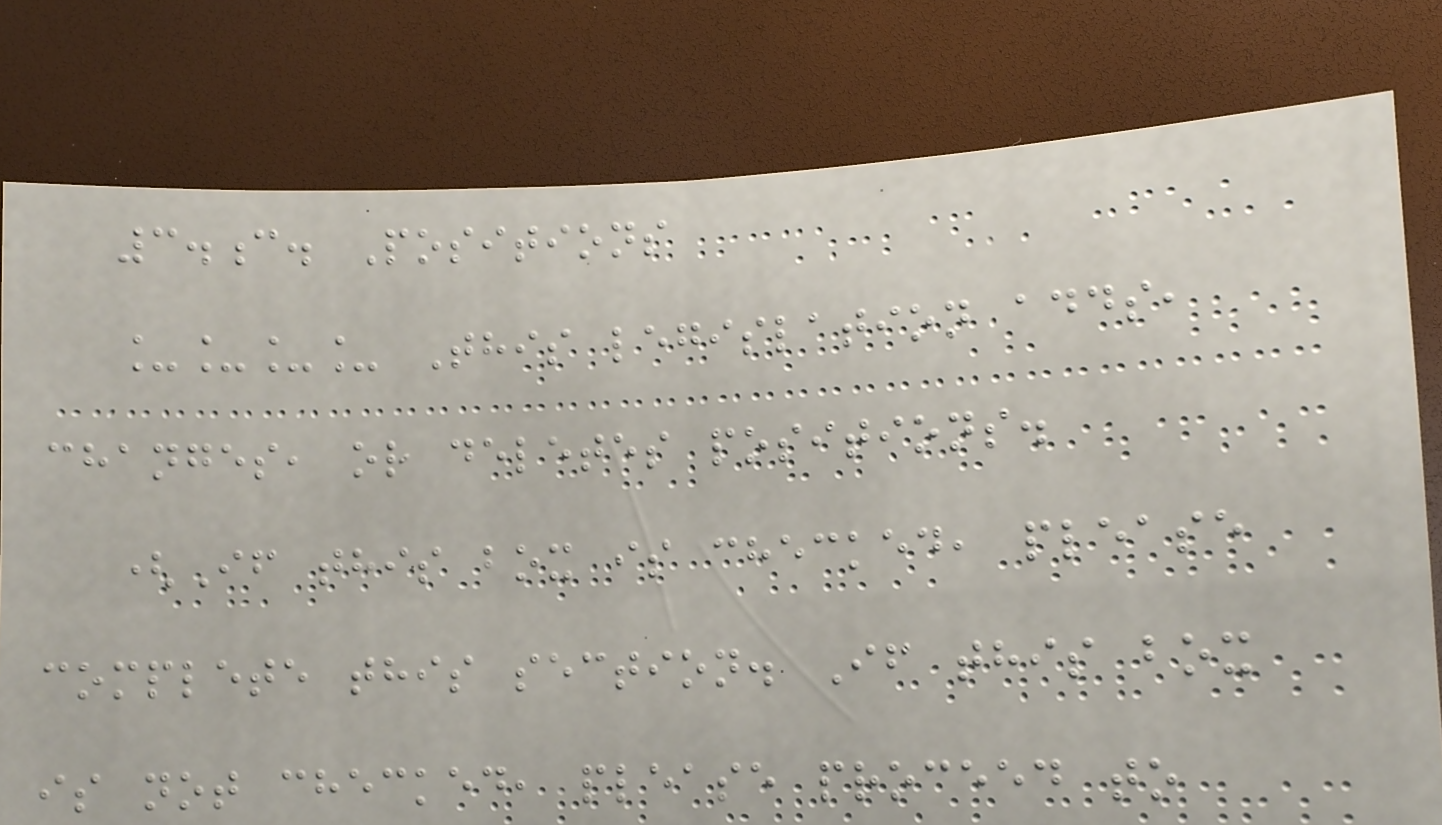3.c. Positions
____ This legislation adds,
changes, or deletes positions.
(If this box is checked, please
complete this section. If this box
is not checked, please proceed to
